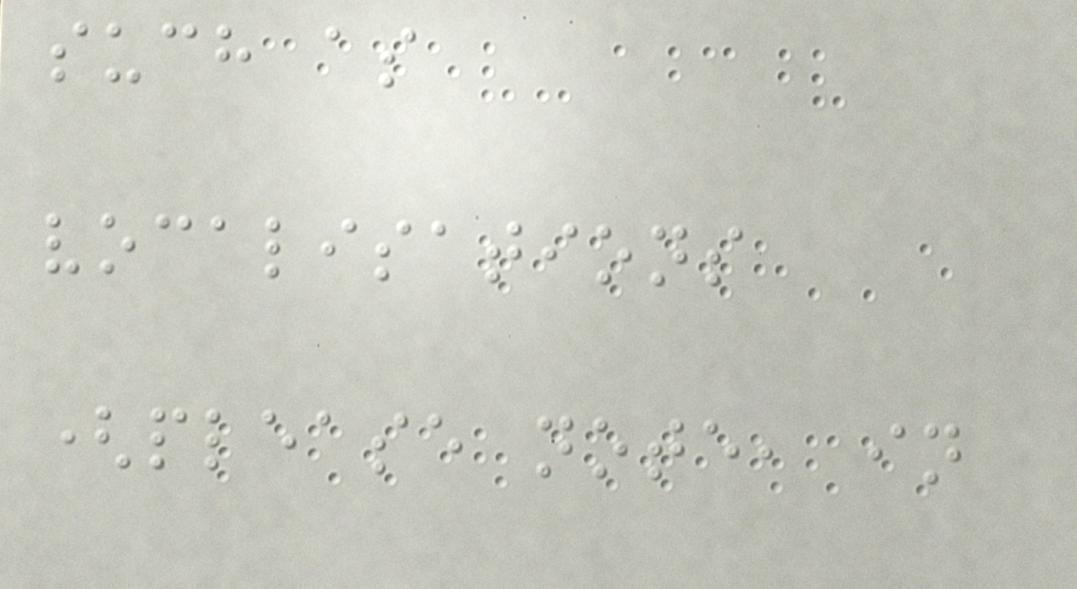such as
vocalisations
(please note, in
